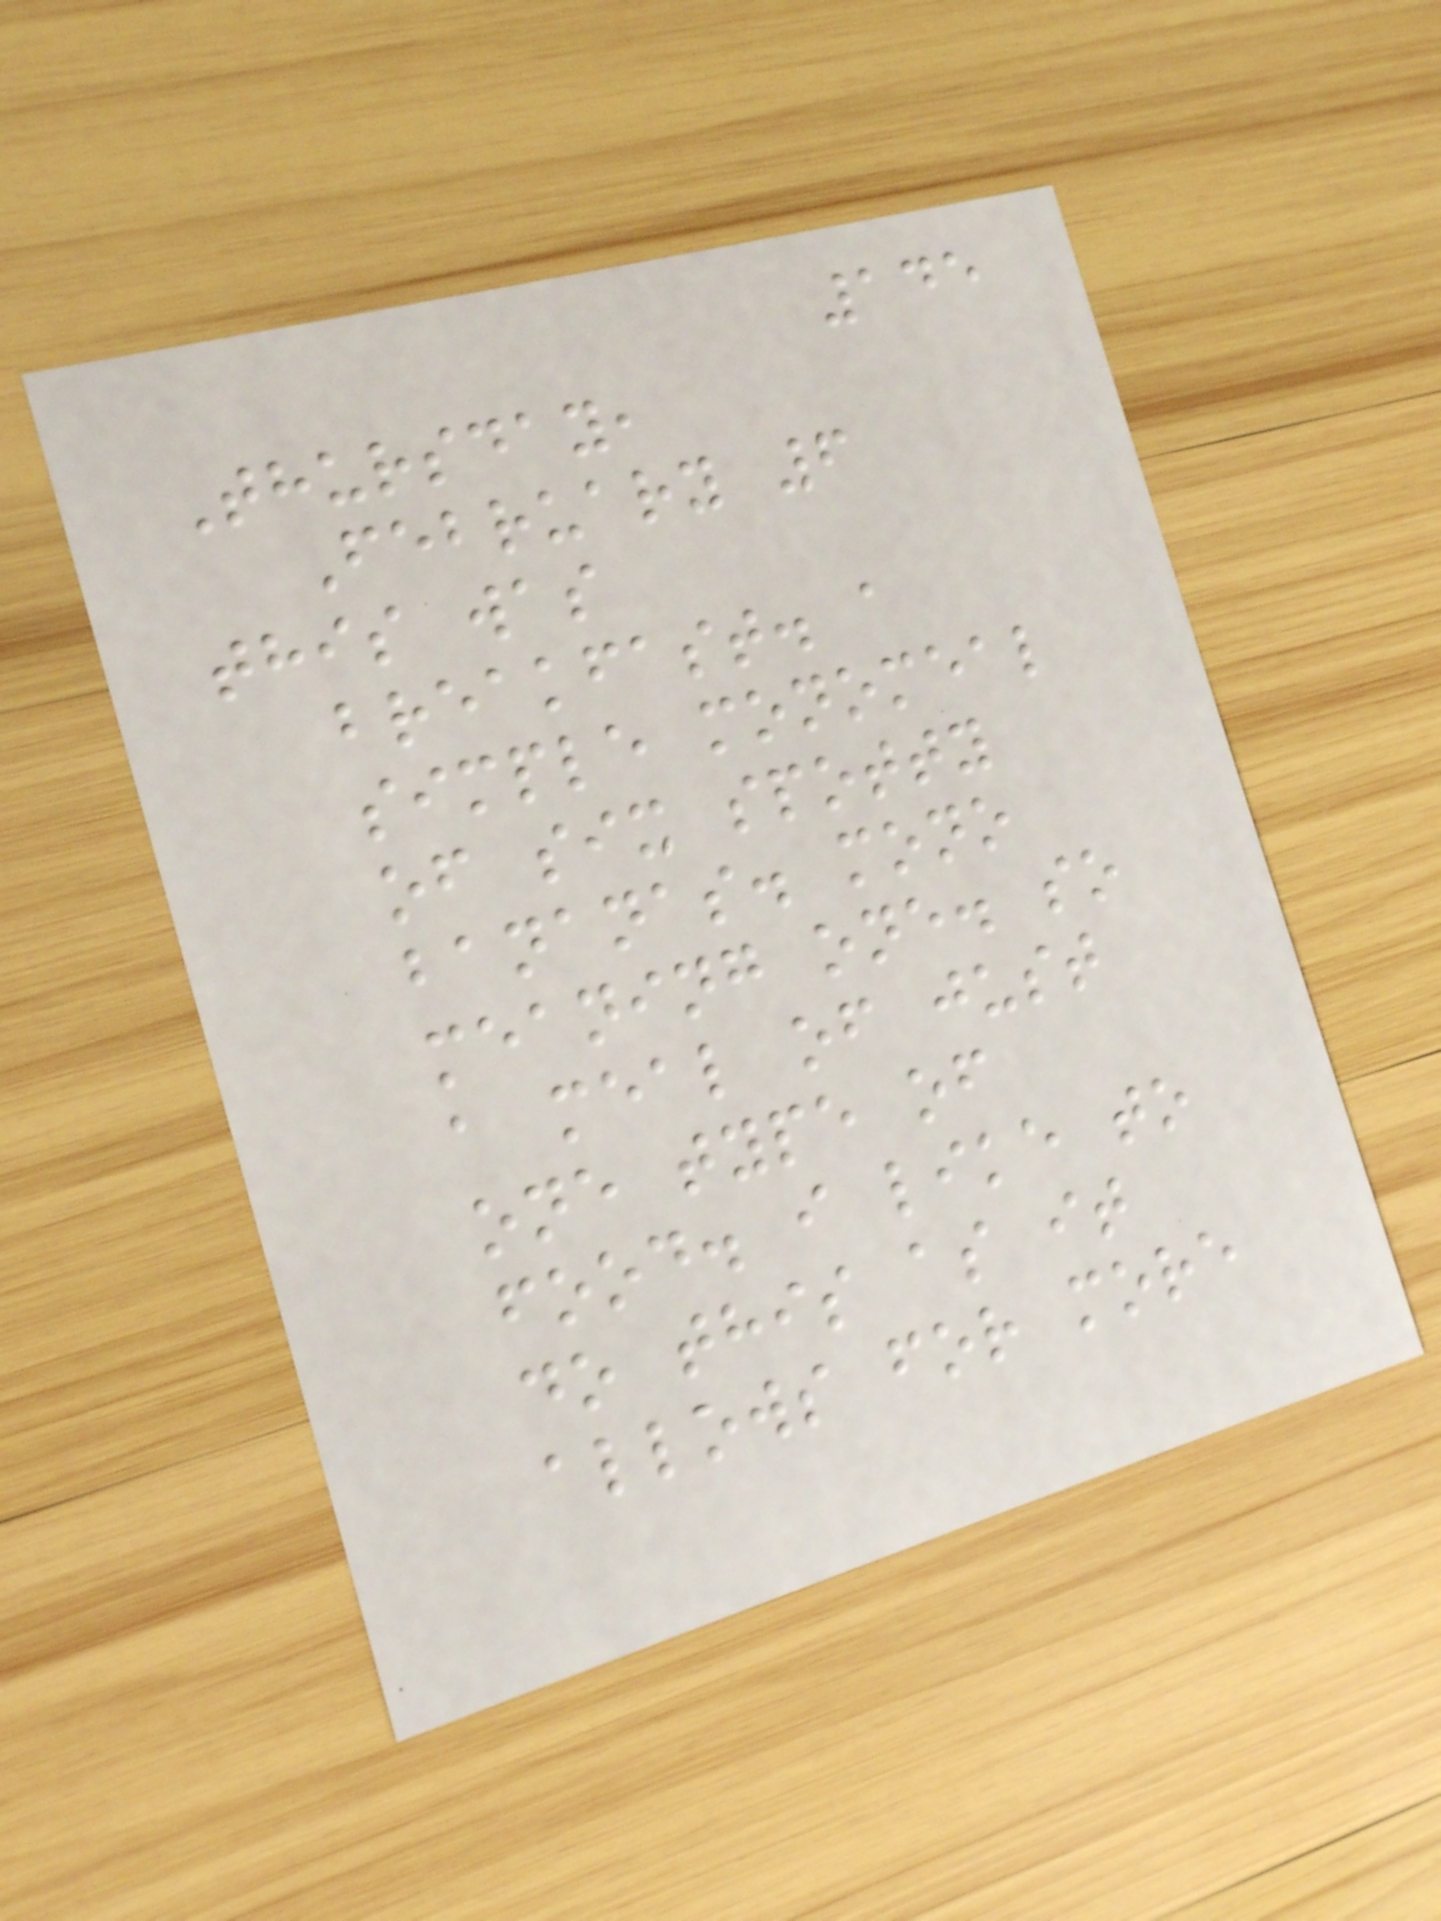145
Thursday,
February 6
this was
breakfast. a
simple monomeal
of six spotty
bananas. mono
meaning one. so
a meal of just
one type of
food. i like to
do this as it
allows for more
